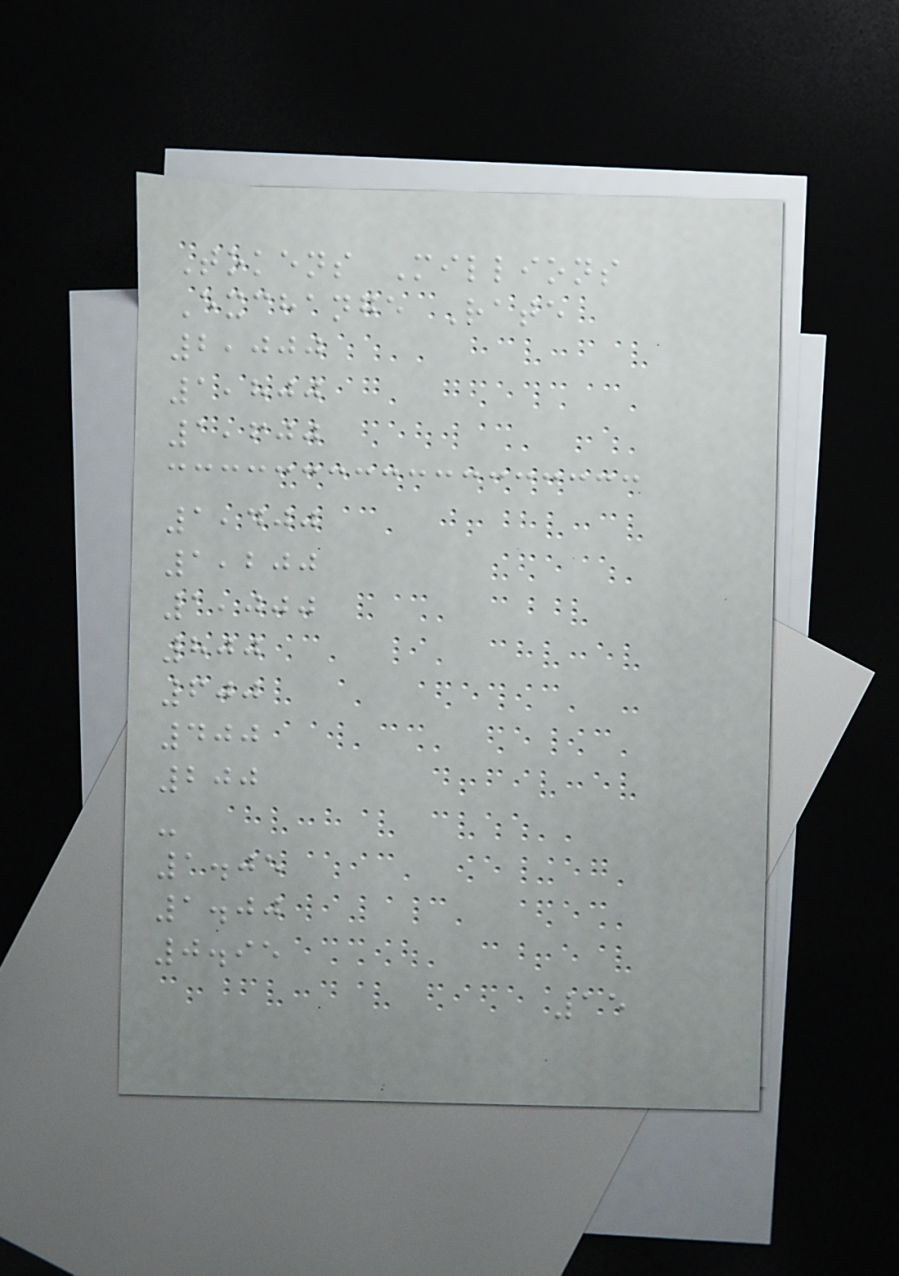Tokens Millions
Exchange Rate
2,000
1,800
1,600
1,400
1,200
1,000
800
600
400
200
-
1.05
1.00
0.95
15
